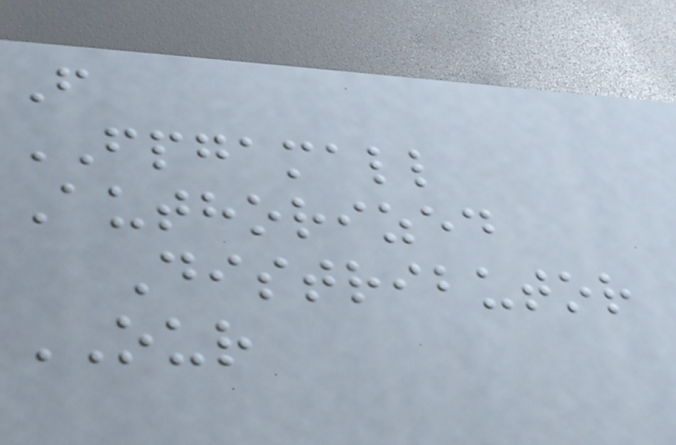F
FPGAMALL
Authorized
Distributor
OUR
